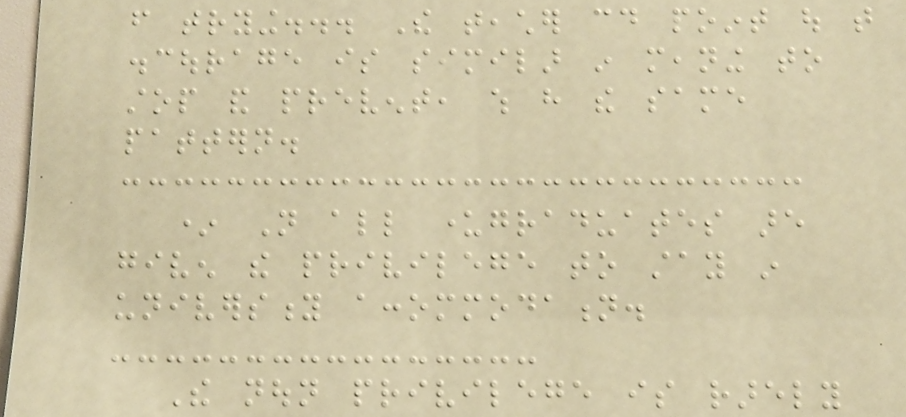from trying... The teacher could point out that
discourage is similar in meaning to
stop and prevent, which have the same
pattern.
* Not all undergraduates are
given the privilege to stay in
university accommodation.
The noun privilege is rarely
